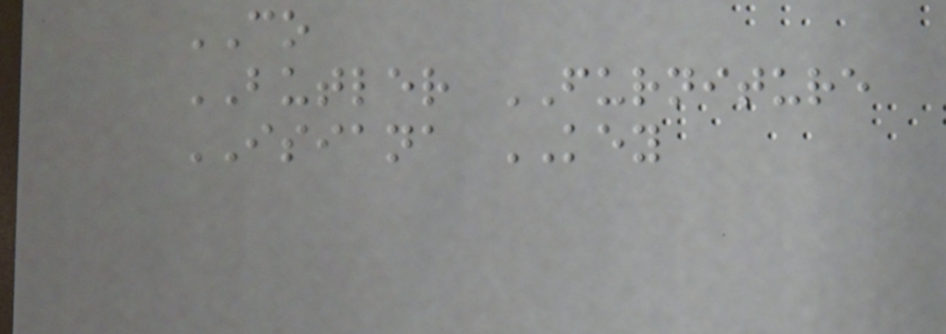CO
BUTLER FURNITURE
ISIANA KEY
